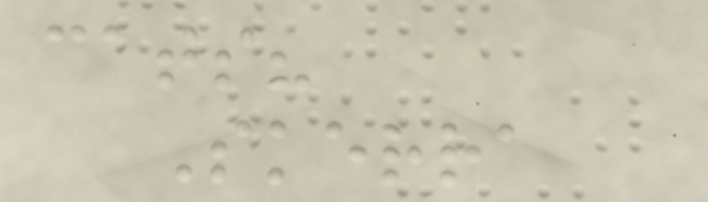cats?
Skerra
